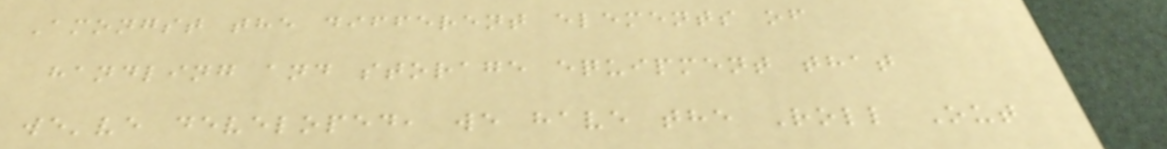Amongst the different elements of
handling and storage equipment that
we've developed, we have the Roll Out
